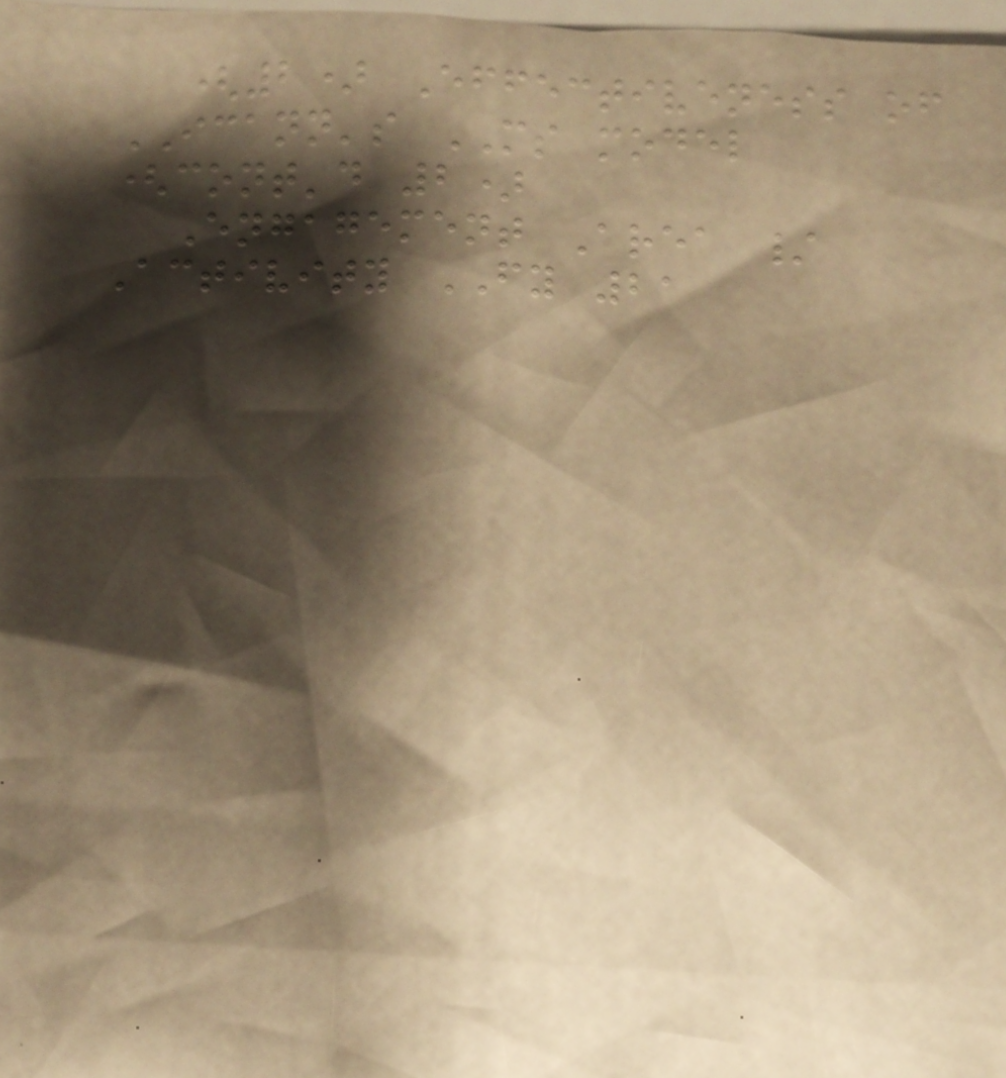(2) Effectiveness of
ICANN's MS model
(cont'd 2)
Engagement Area /
Activity FY 21
